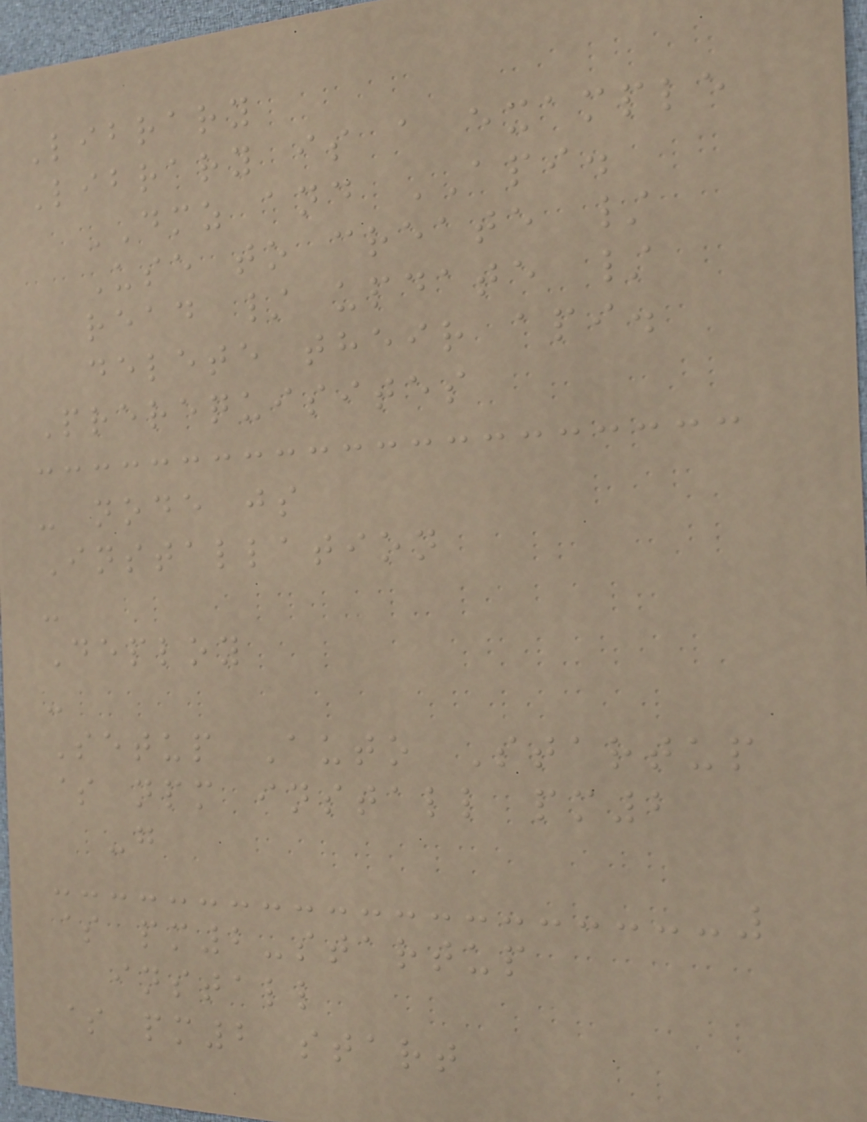Library
Library is a example
DMZ and API.
Use to create /
read / update /
delete their api.
Prerequisites
- node js
Installation
-
Deploy
-
Setup Auto Startup
$ npm install pm2
-g
$ pm2-startup
install
$ pm2 start
